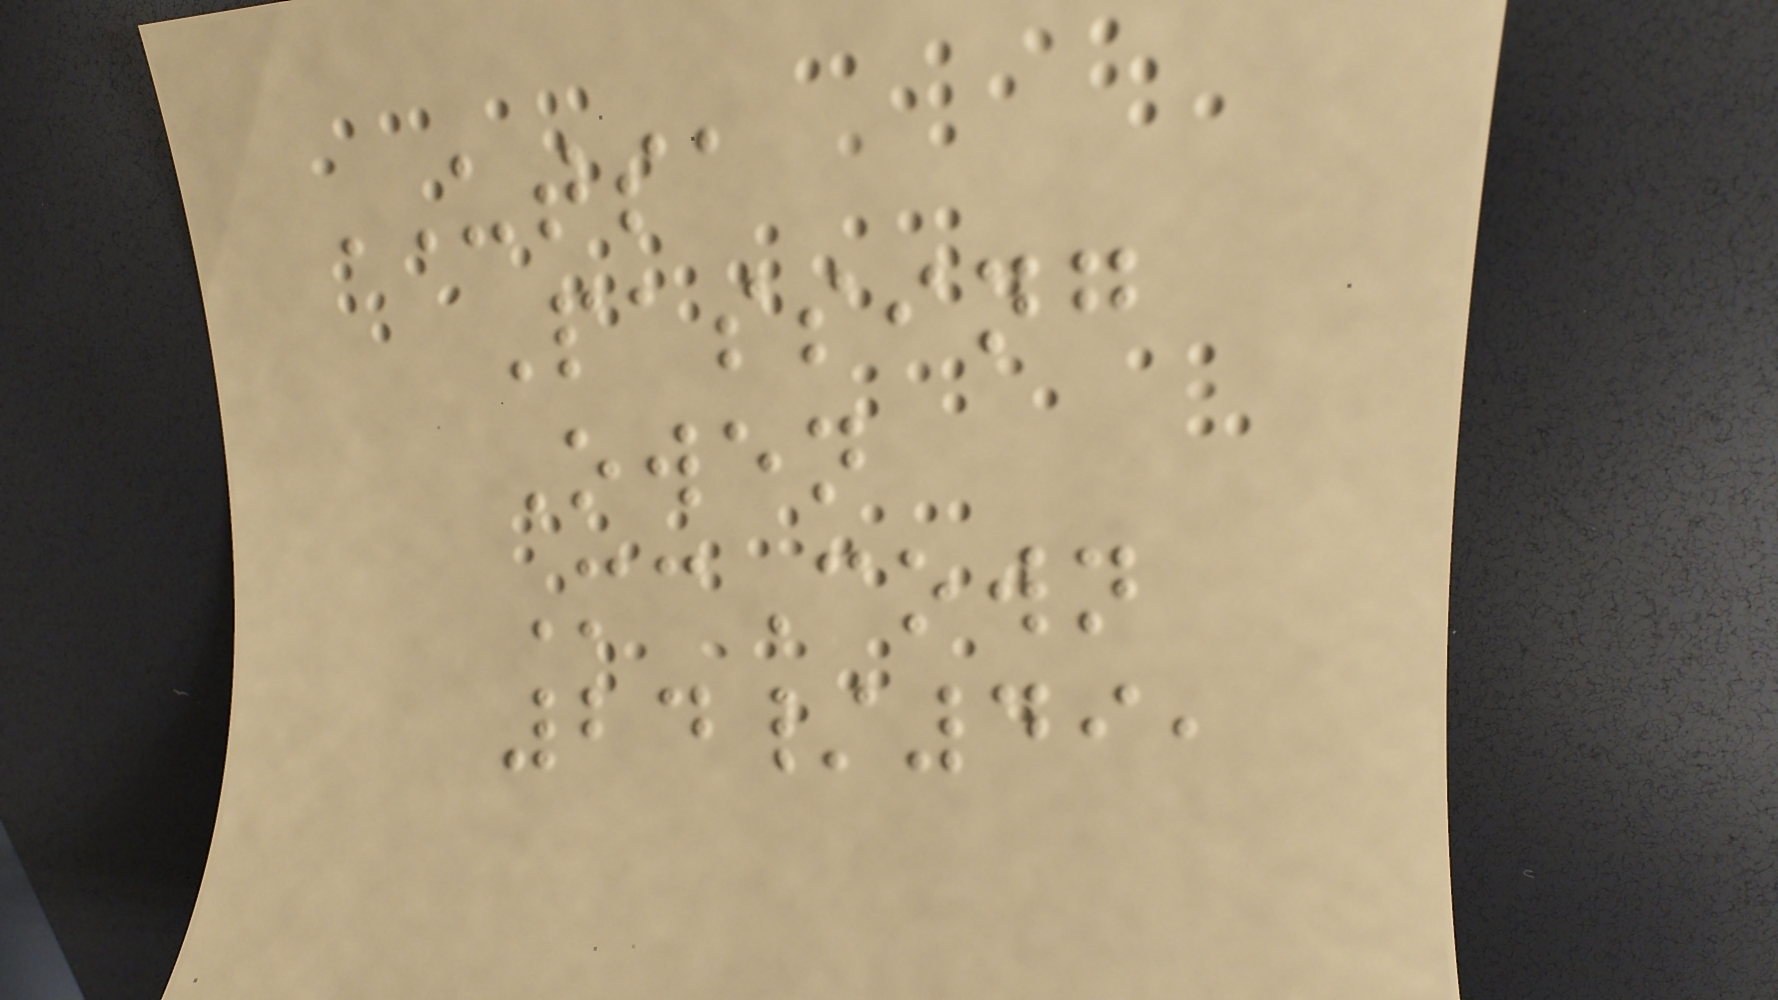UTSA
Passing
Owen
McCown
24/49,
